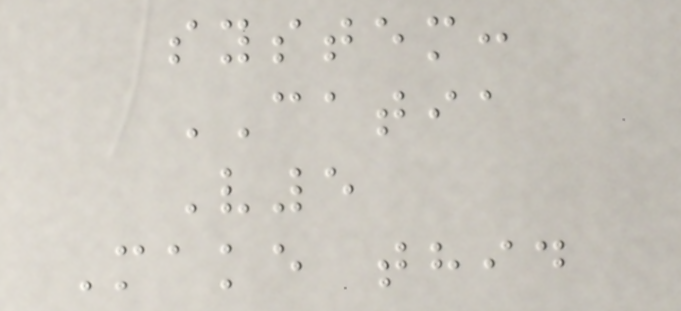system:
CATIA
V5
Make thid
